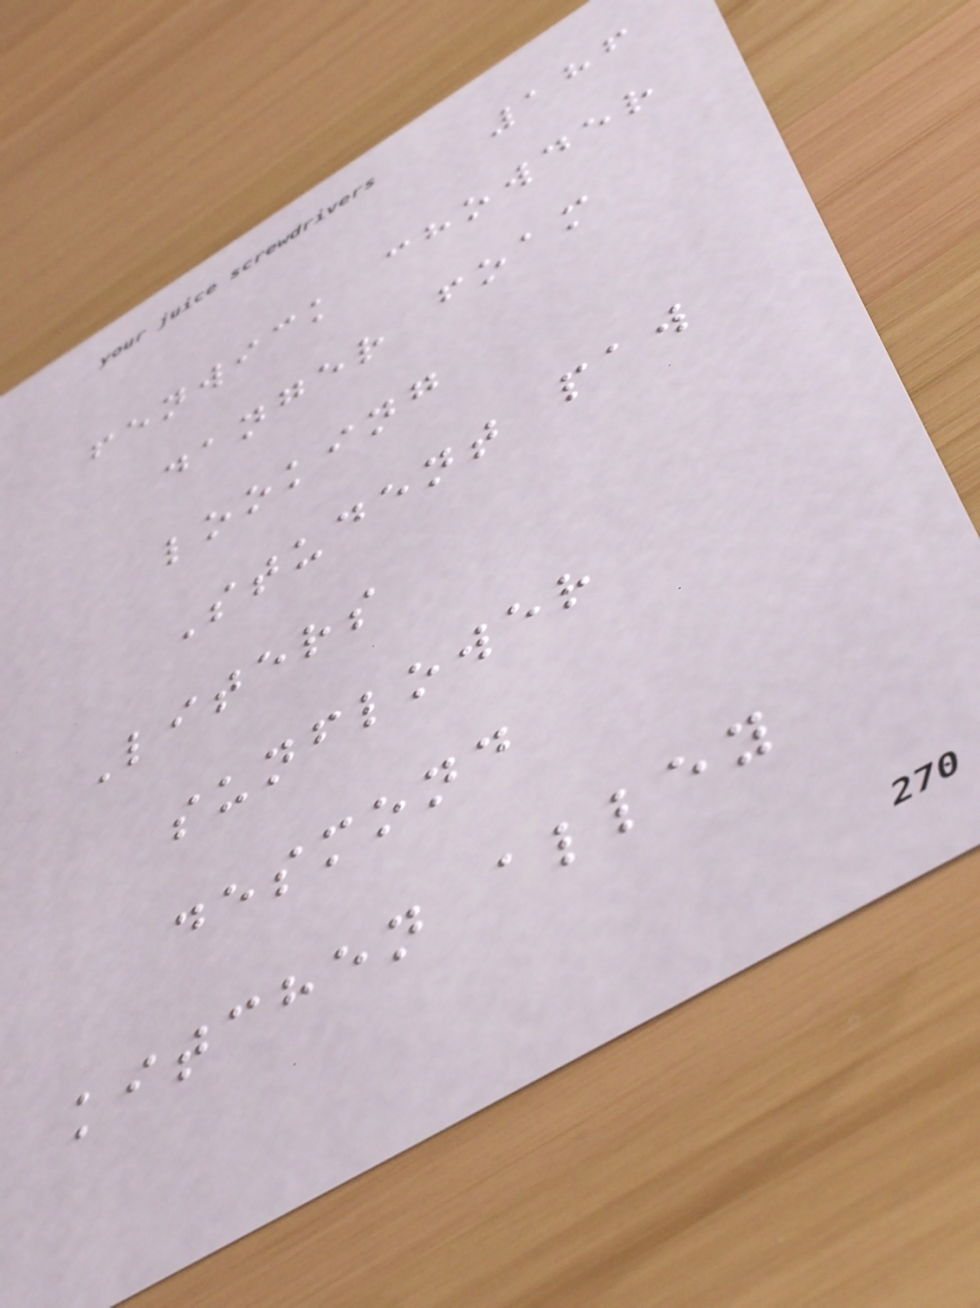186
fenwick chowder
danger foam
looking
Student paw
Liters
sunflower
desmond
kitchen alley
